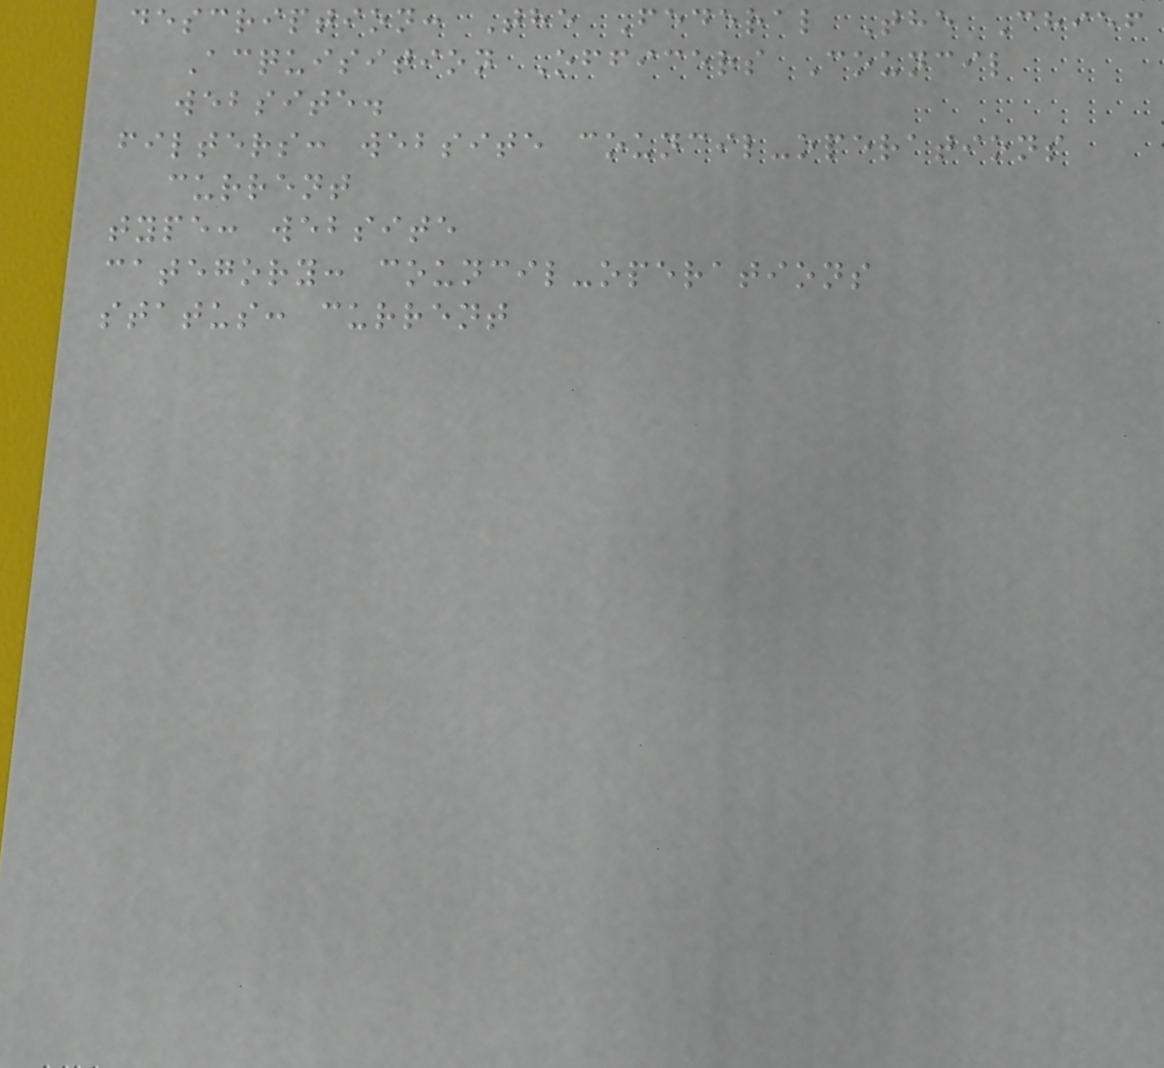description: The Federal The Chief
Acquisition Officers Council
website.
filters: website council-operations
current
type: website
category: council-operations
status: current
